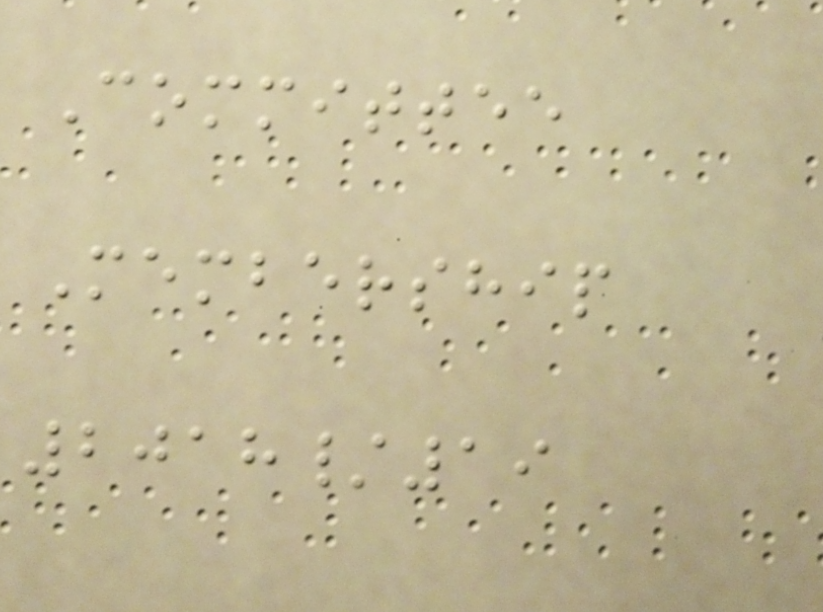Committee
Membership
2018/19
